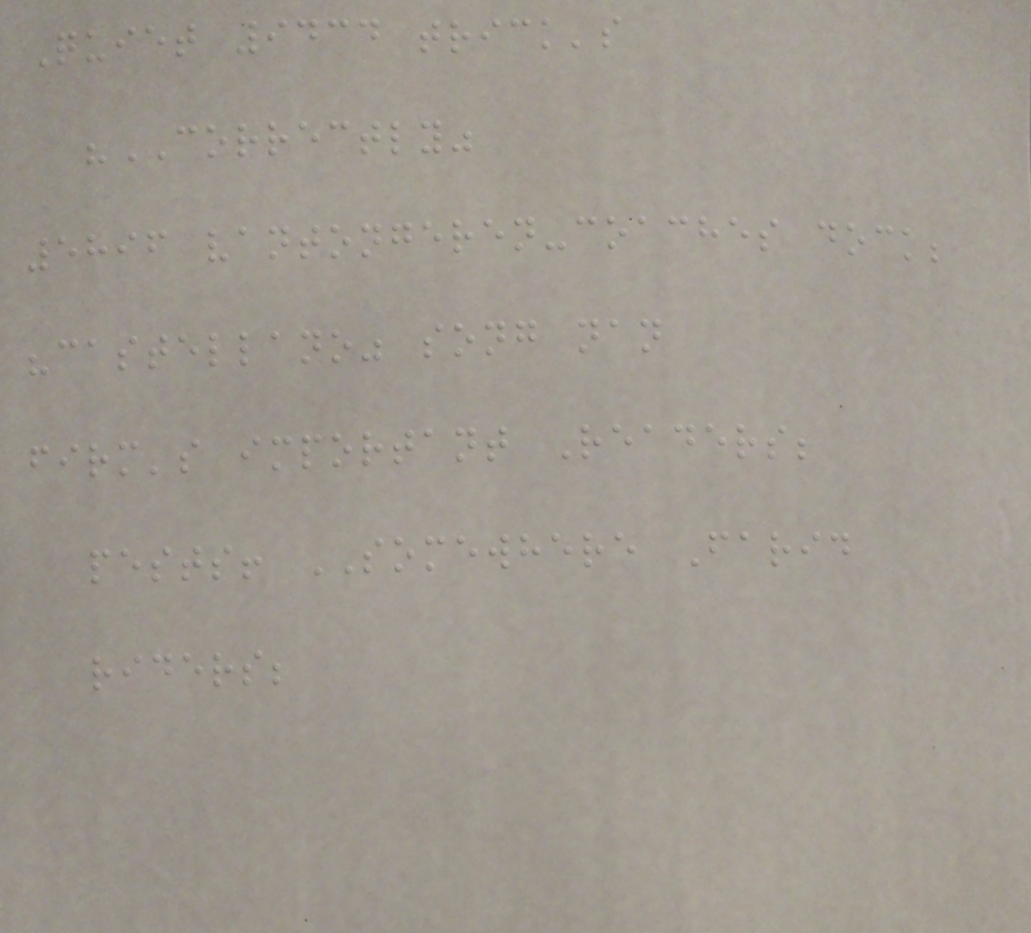Quiet 9434 trick's
"CORRECTLY"
5896 vantongeren-coaches dock;
"castellano" song nan
firm's important Readers;
pests! SOMEWHERE Farid
riders;
